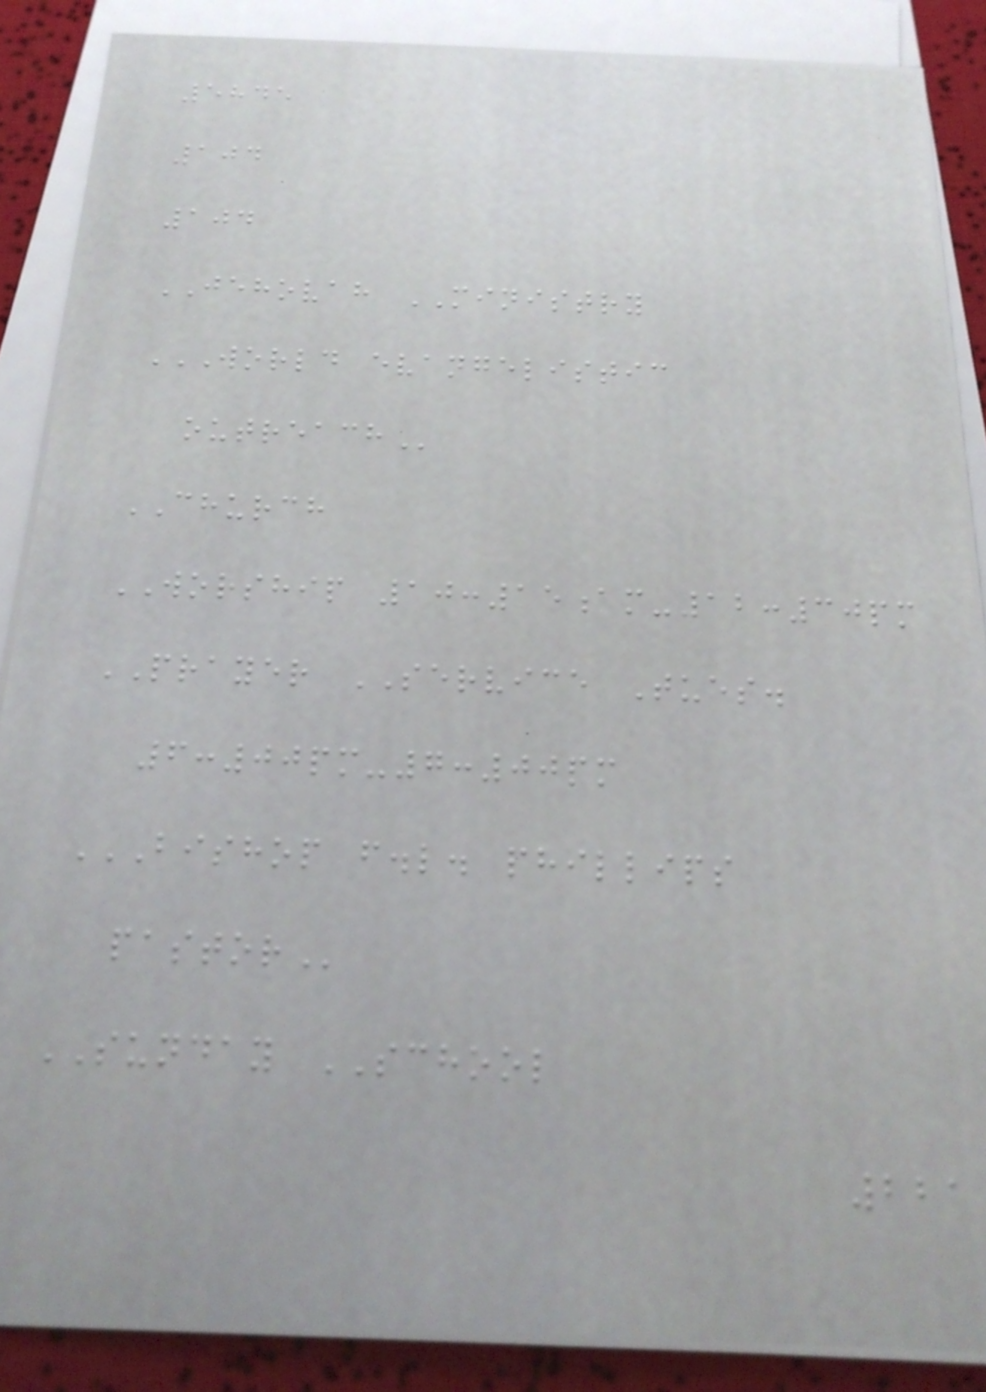5845
104
104
JEHOVAH MINISTRY
WORLD EVANGELISTIC
OUTREACH
CHURCH
WORSHIP 10:15am-12:30pm
PRAYER SERVICE Tues.
6:00pm-7:00pm
BISHOP F.L. PHILLIPS
PASTOR
SUNDAY SCHOOL
221
